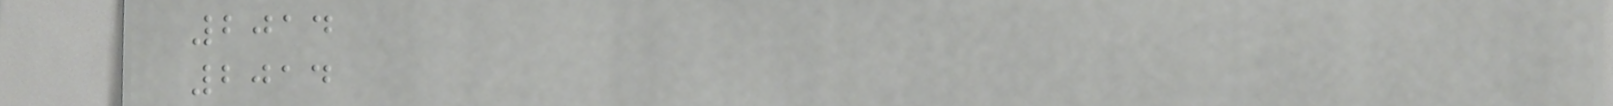2014
2014
